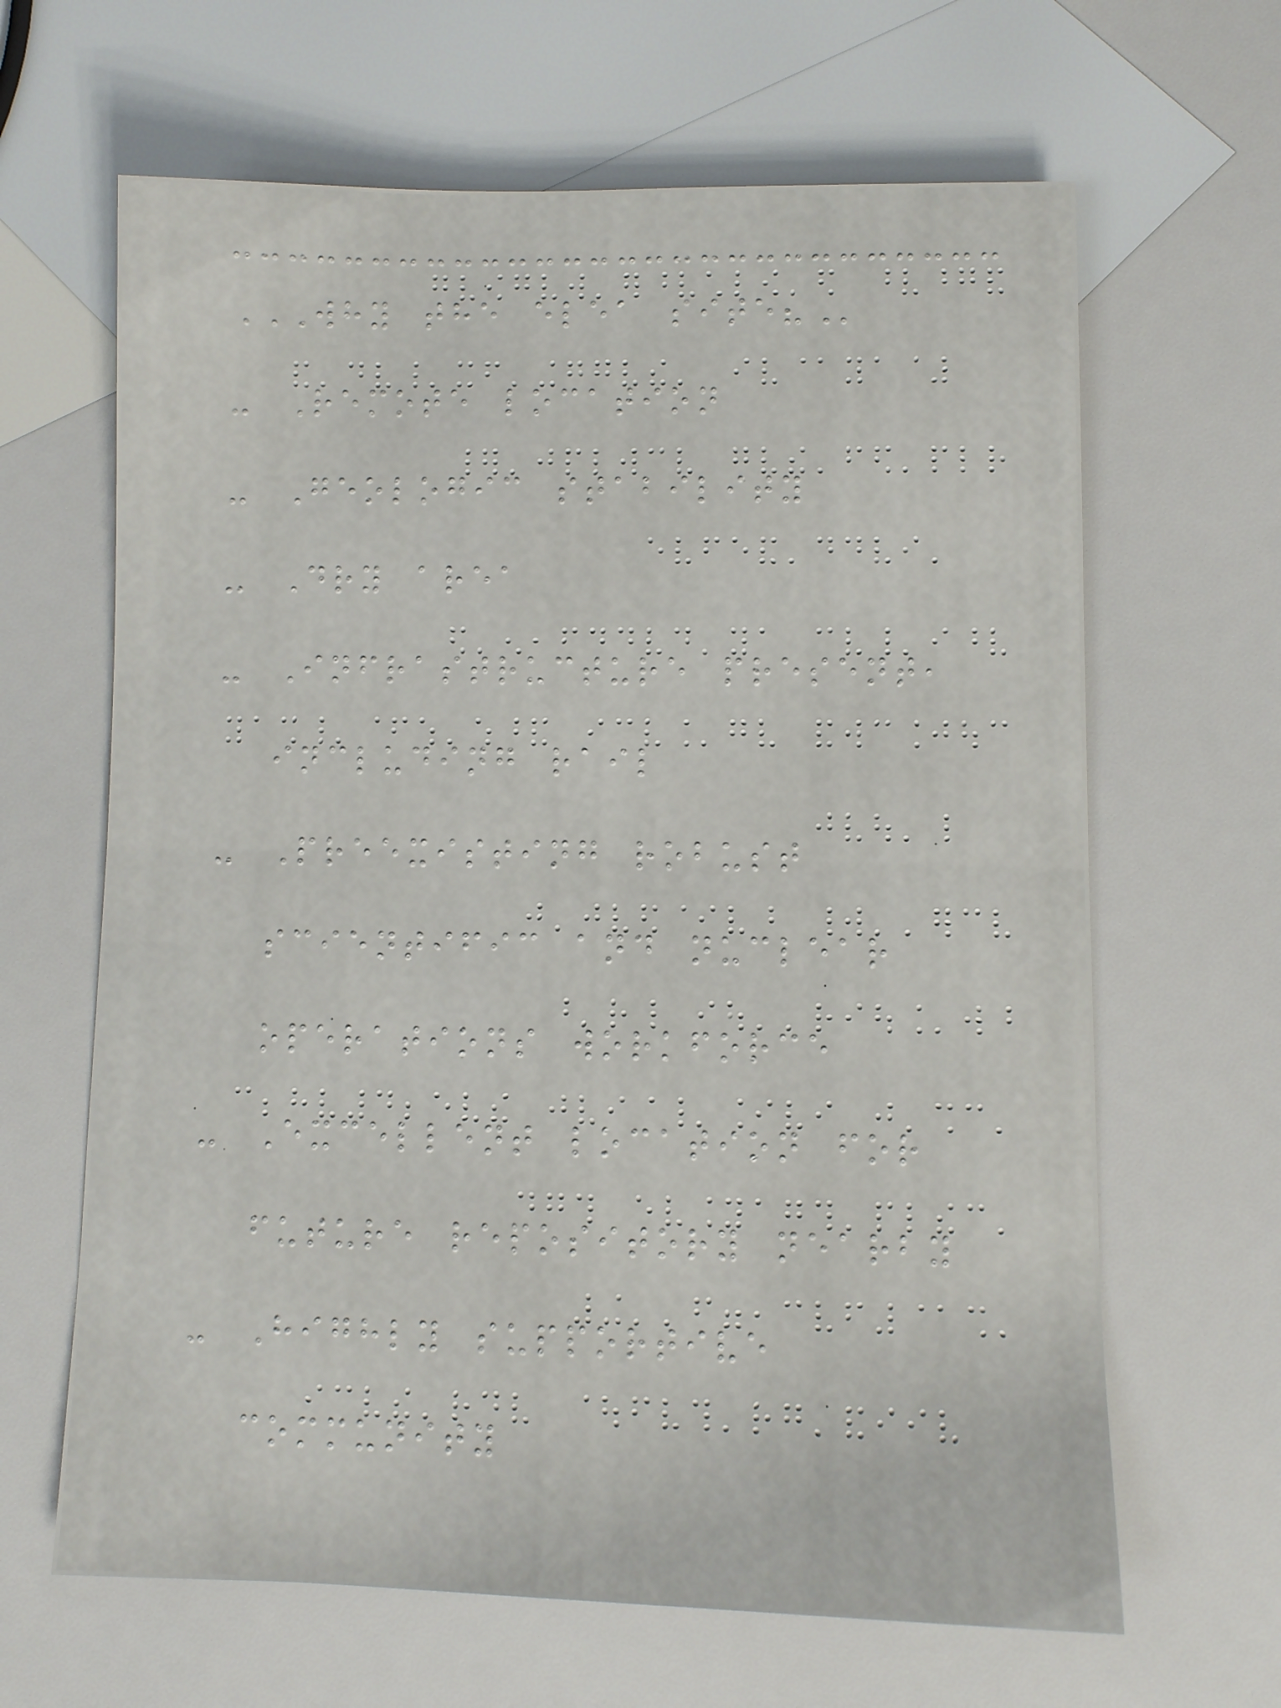WHY THE ELEA SITE?
- Remote location
- Geologic stability
- Dry area
- Infrastructure present,
including rail
- Preexisting robust
scientific and nuclear
operations workforce
- Excellent location for
future repository nearby
- Highly supportive
community
